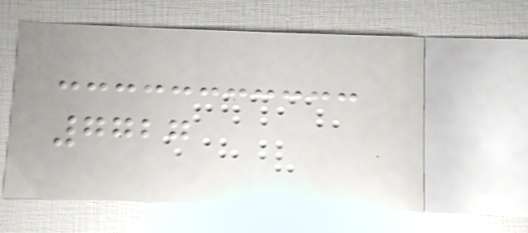7727
